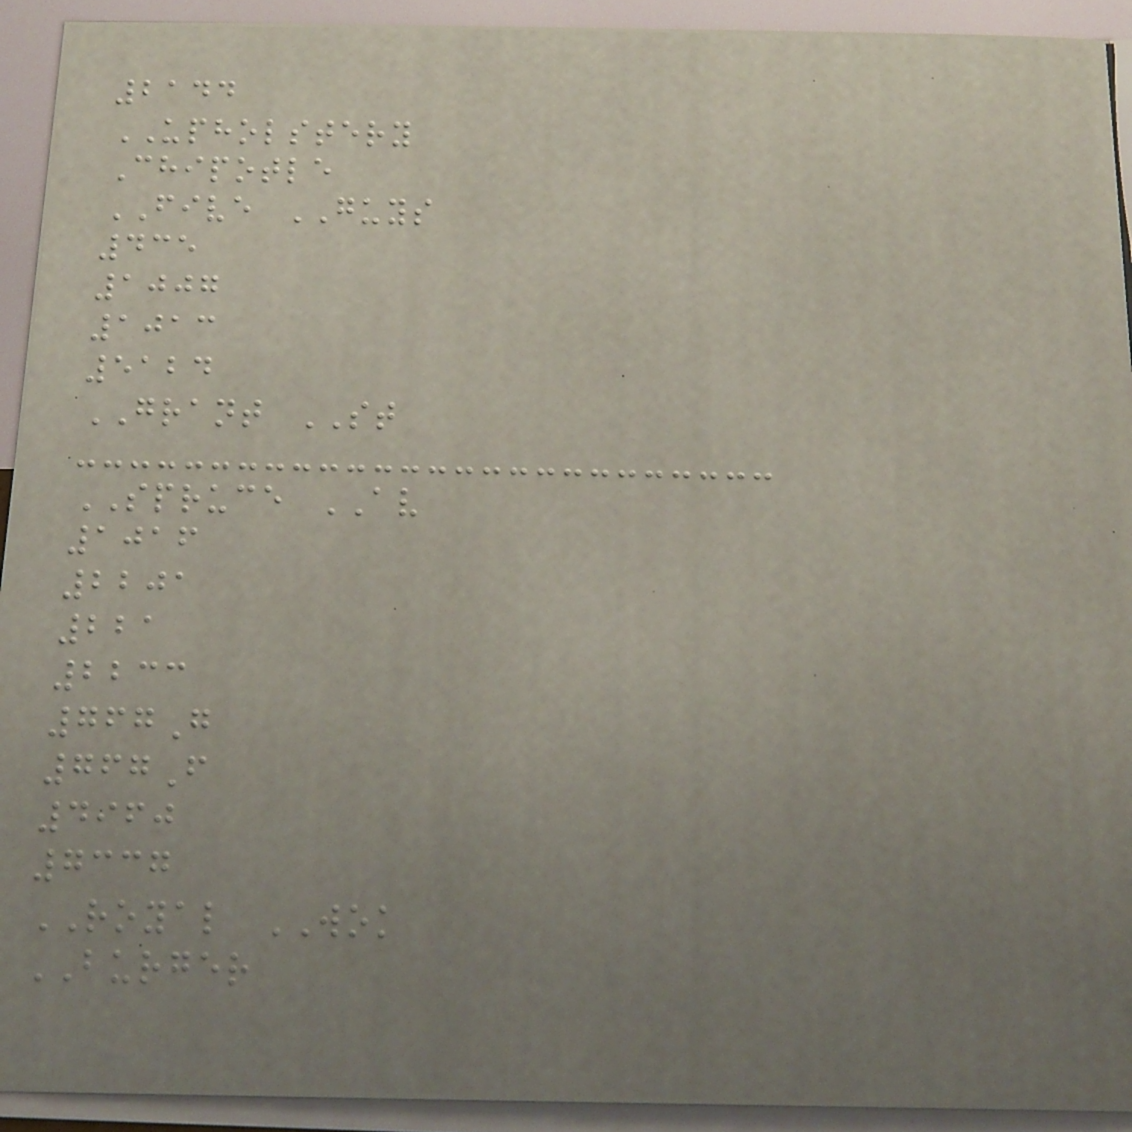2144
UPHOLSTERY
Chipotle
FIVE GUYS
435
1007
1013
5124
GRANT ST
SPRUCE AV
1016
2201
221
2233
767G
767F
4960
7337
ROYAL WOK
BURGER
